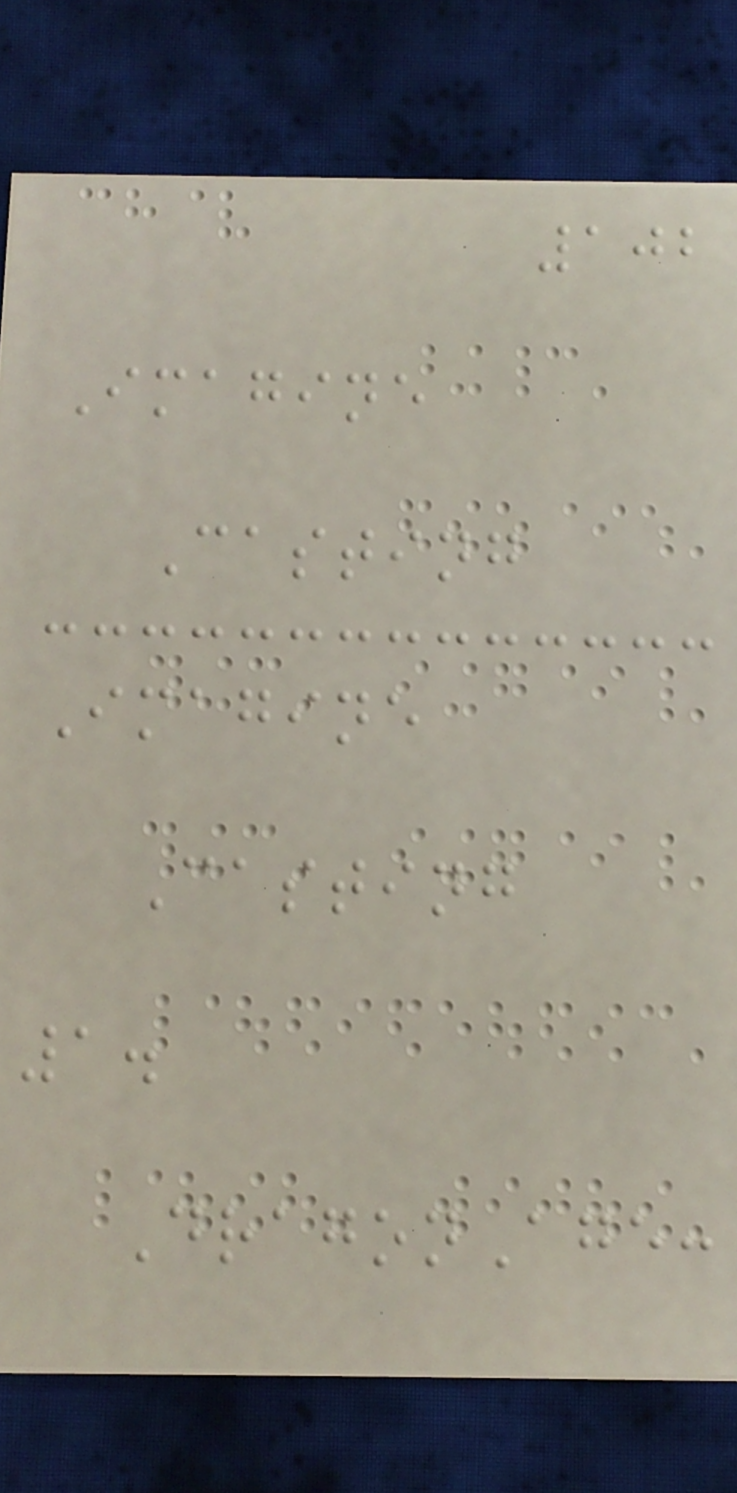102
Imagine
Casting
Imagine
Casting
1.
DragonAge:
